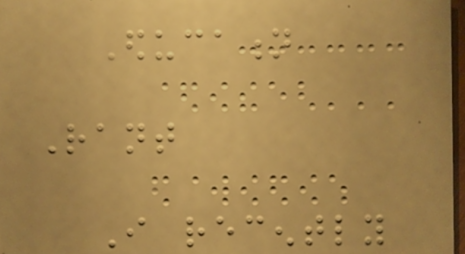Education
Rant
I recently
